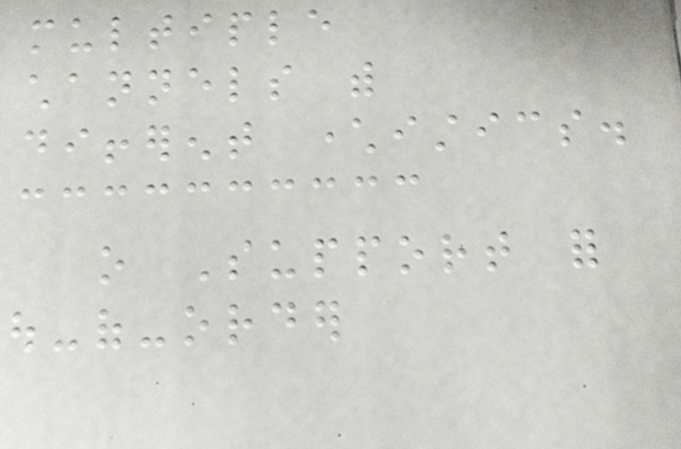multiple
channels with
different characteristics.
o Support for
out-of-order
